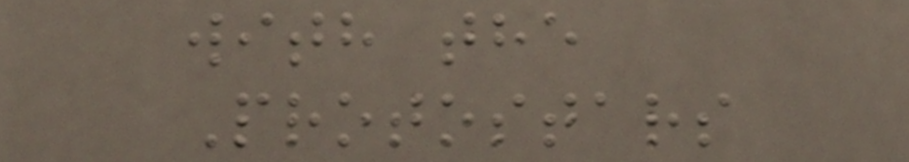with the
Protostars
